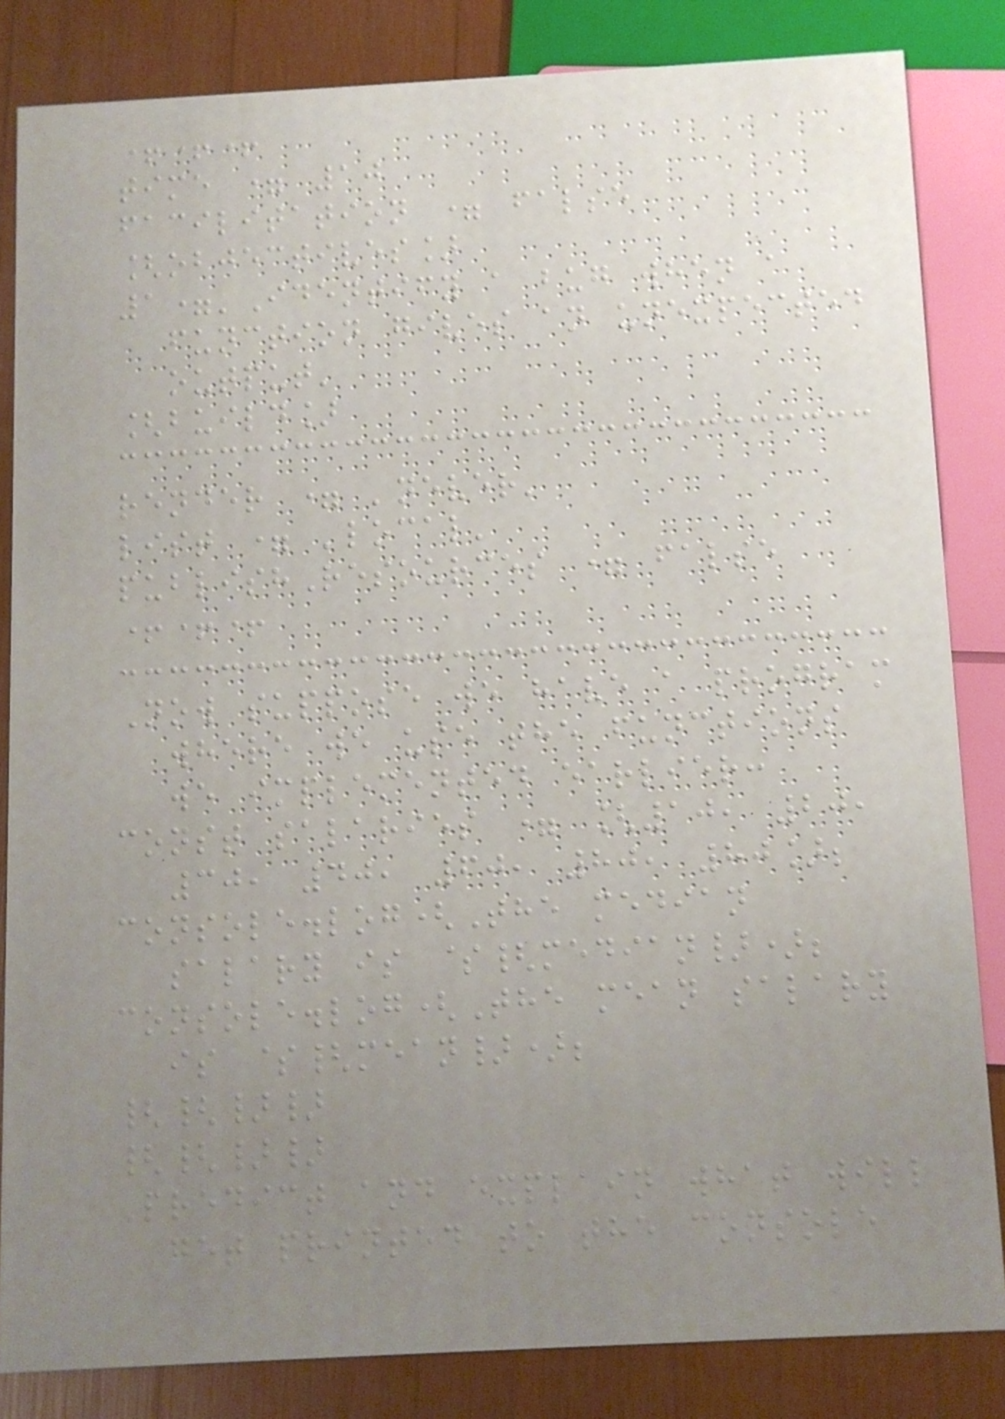+++
time = 10
facilitation = false
[objectives]
1='Identify a bug when a
function gives an unexpected
output'
[build]
render = 'never'
list = 'local'
publishResources = false
+++
Now suppose we have a program
where we use the functions
we implemented earlier:
const salaries = [10, 20,
30, 40, 60, 80, 80];
console.log(The median
salary is ${median});
console.log(The mean salary
is ${mean});
{{}}
{{}}
Predict and explain what will
get printed to the console
